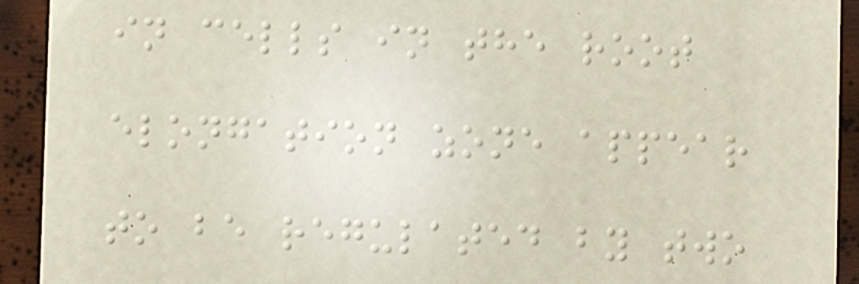in cells in the root
elongation zone appear
to be regulated by two
